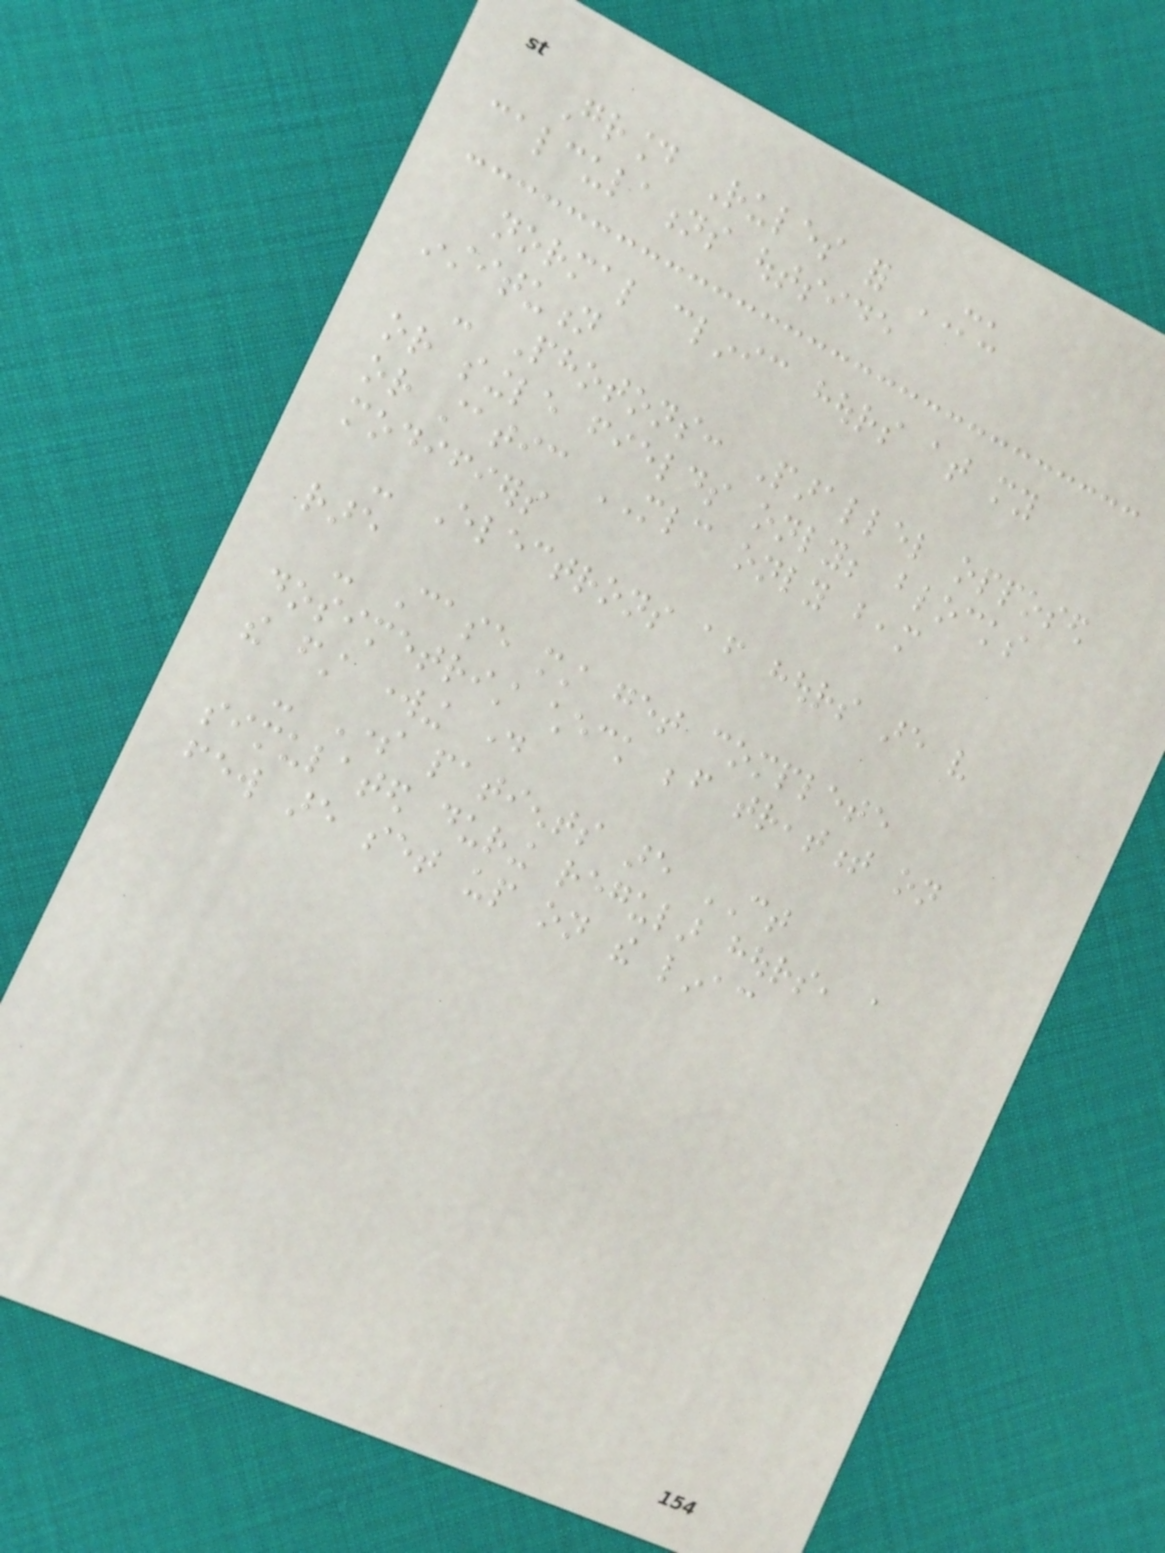Ground Rules for MU
calculations outside
normal clinic hours at my
institution
- Photons: Parallel opposed
or single fields only; blocks
or static MLC only beam
modifiers
- Electrons after hours are very
rare
- Case must get complete
dosimetrist check before treatment on
the first working day
- Some patients are CT
simulated during regular hours, a
few are set up on the linac
